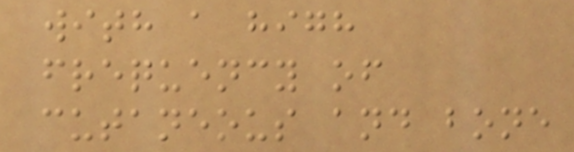with a high
frequency of
cutaneous and bone
